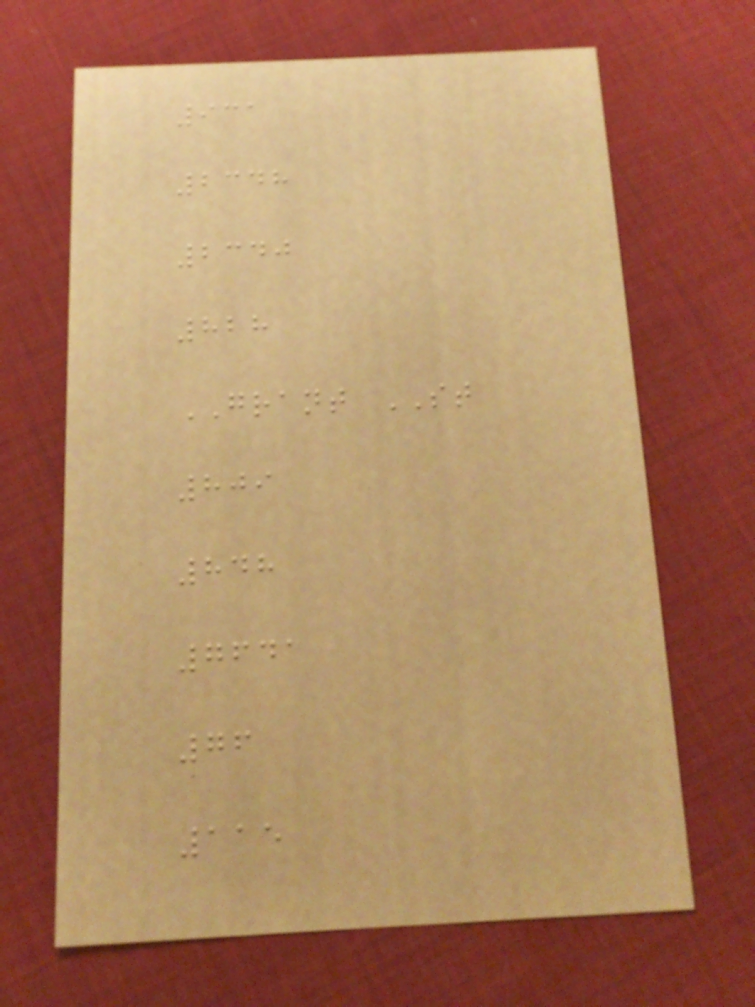931
2348
2340
828
GRANT ST
809
848
7641
76
115
